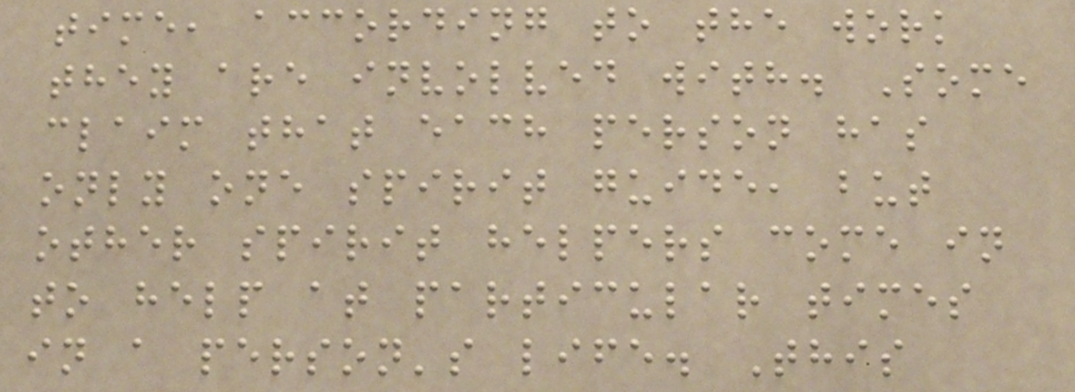time, according to the work
they are involved with. Some
claim that each person has
only one spirit guide, but
other spirit helpers come in
to help at particular times
in a person's life. This
